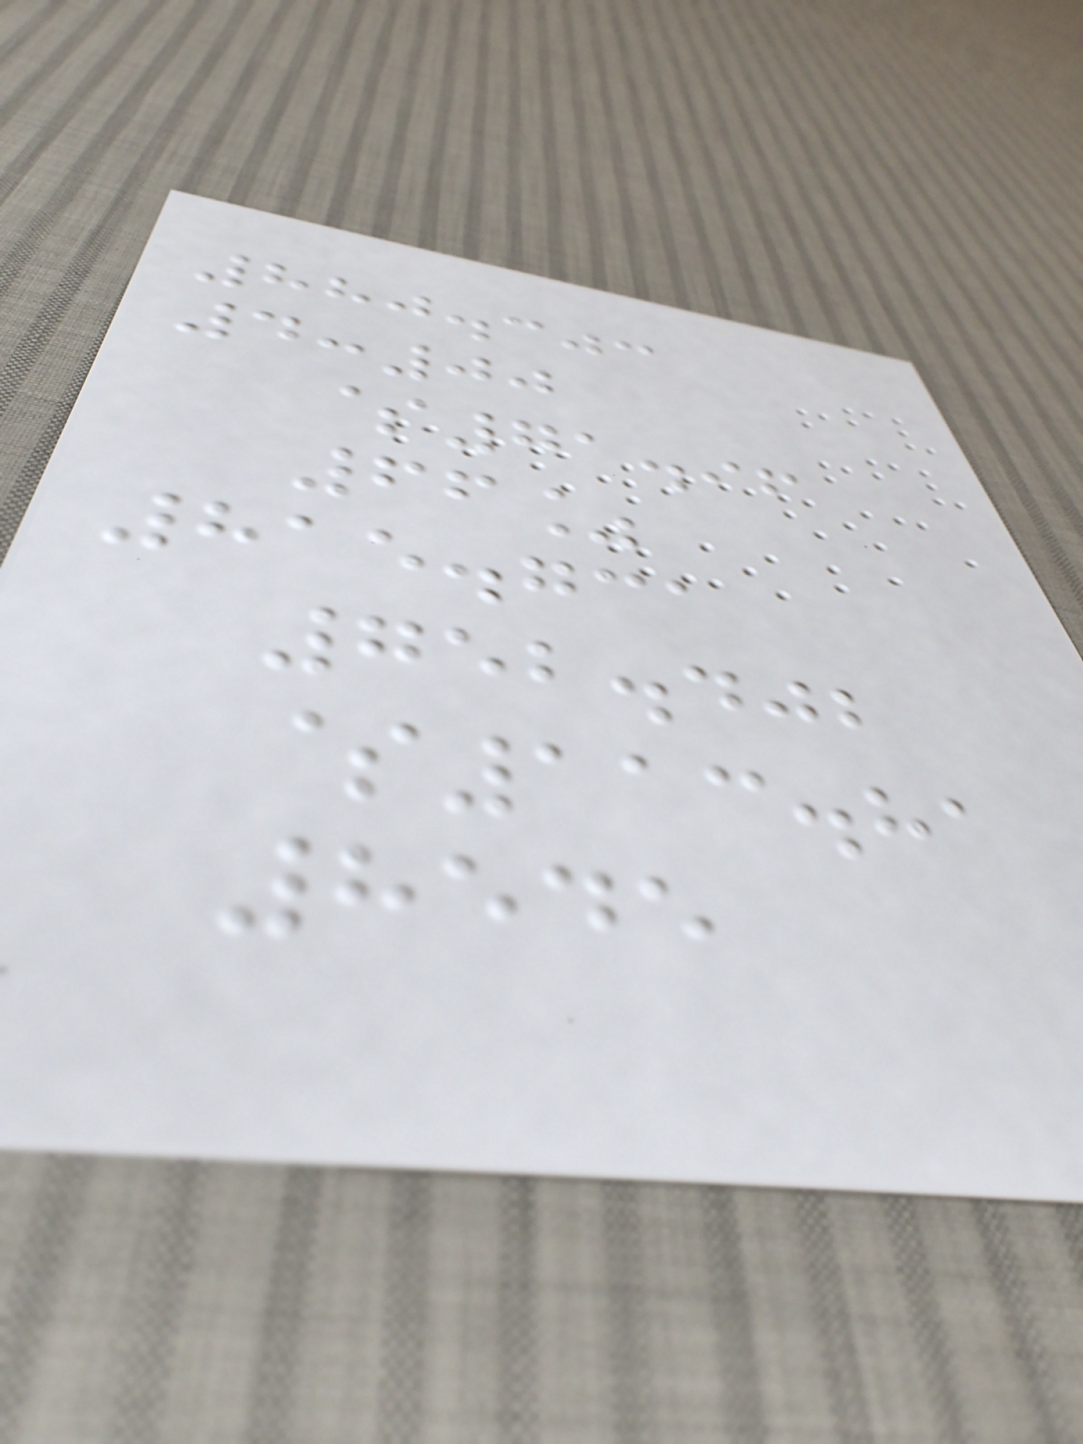880.303
4:00
$71.96
66%
815.731
752.402
$113.81
8545
